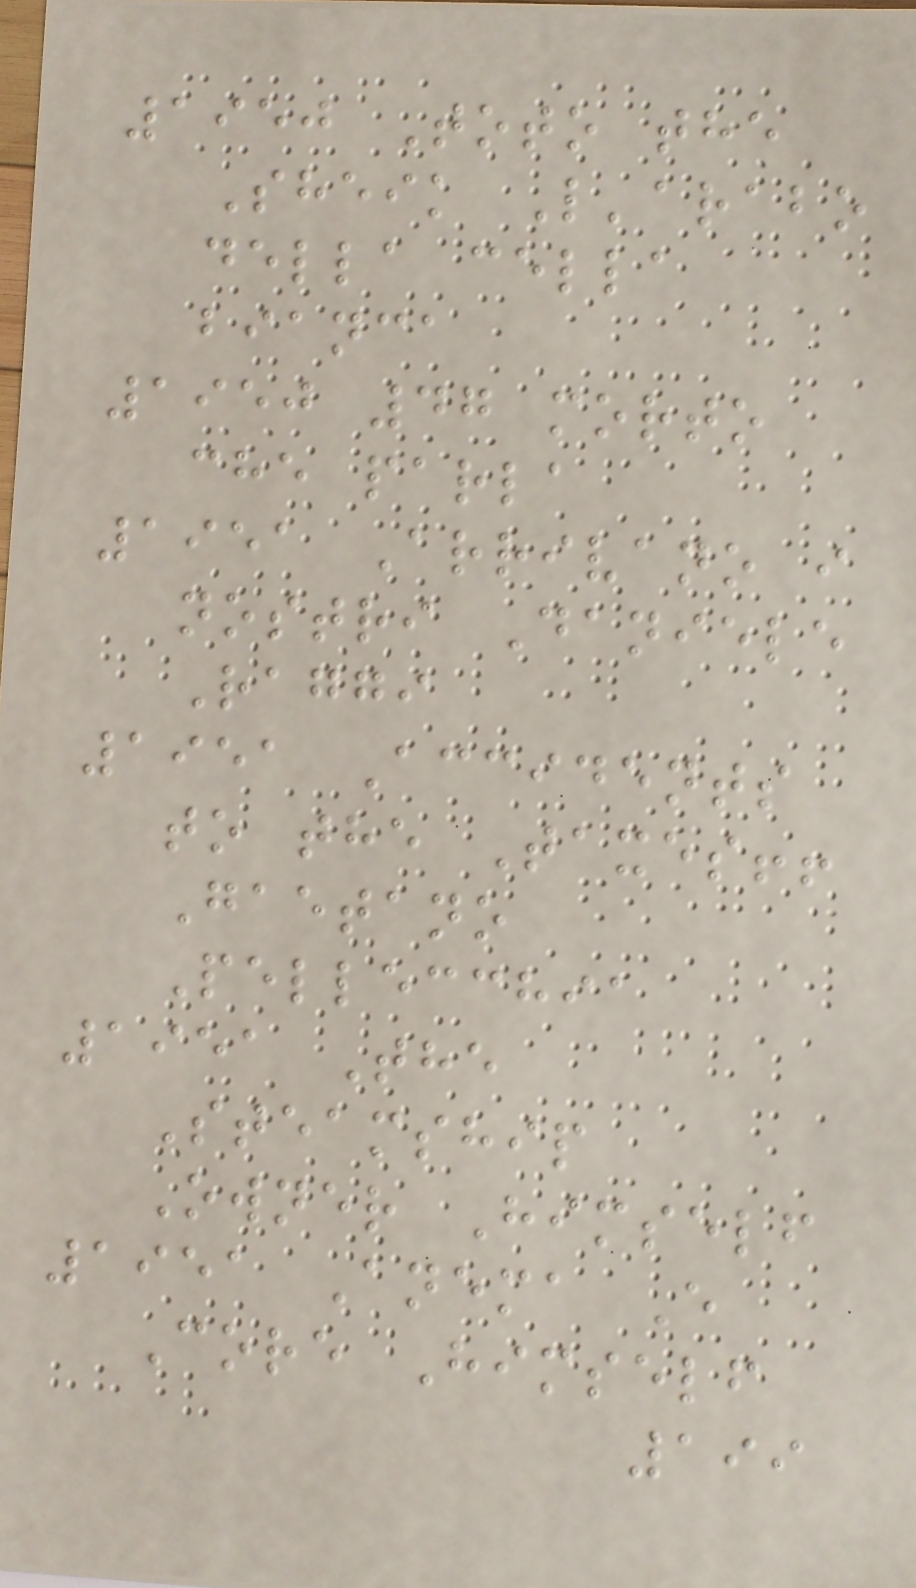1950 Toto the
Sheik L'arabo
della cella
bianca
1950 47 morto
che parla
1951 Arrivano i
nostri Daniele
Raggi
1951 Accidents
to the Taxes!!
Gaetano
Pellecchia
1951 The
Steamship
Owner Himself
1951 Anema E
Core Himself
199
